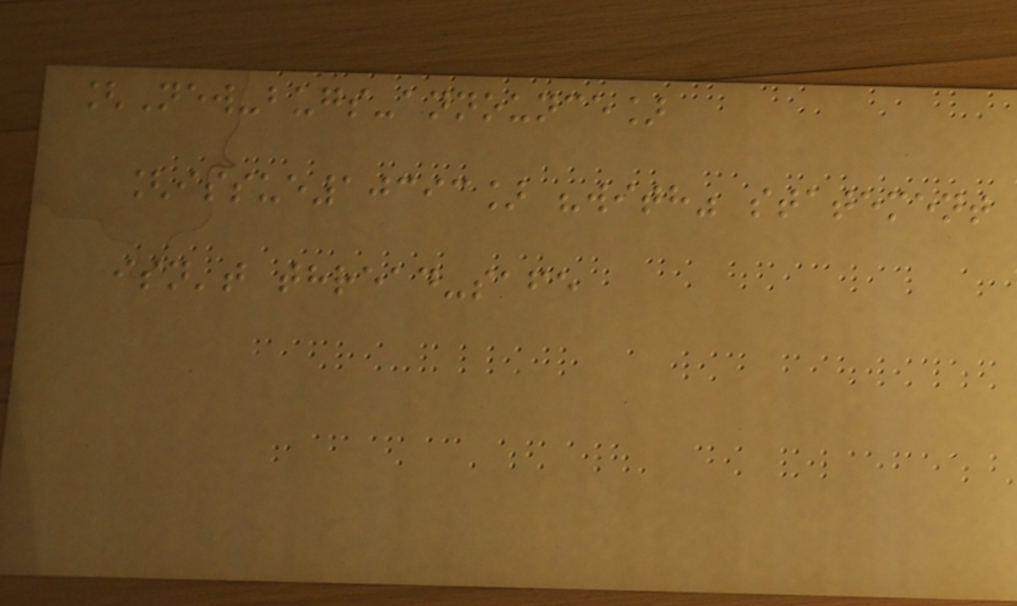[New-bugs-announce]
[issue10393] "with" statement
isn't thread-safe
